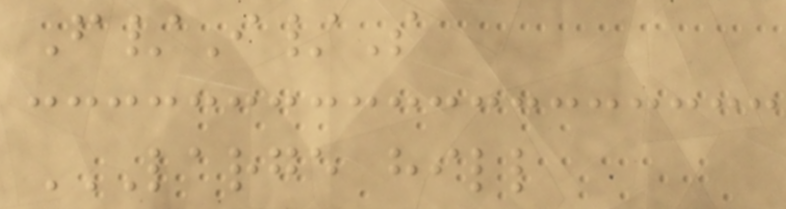F/I/S
LARGE HILL
